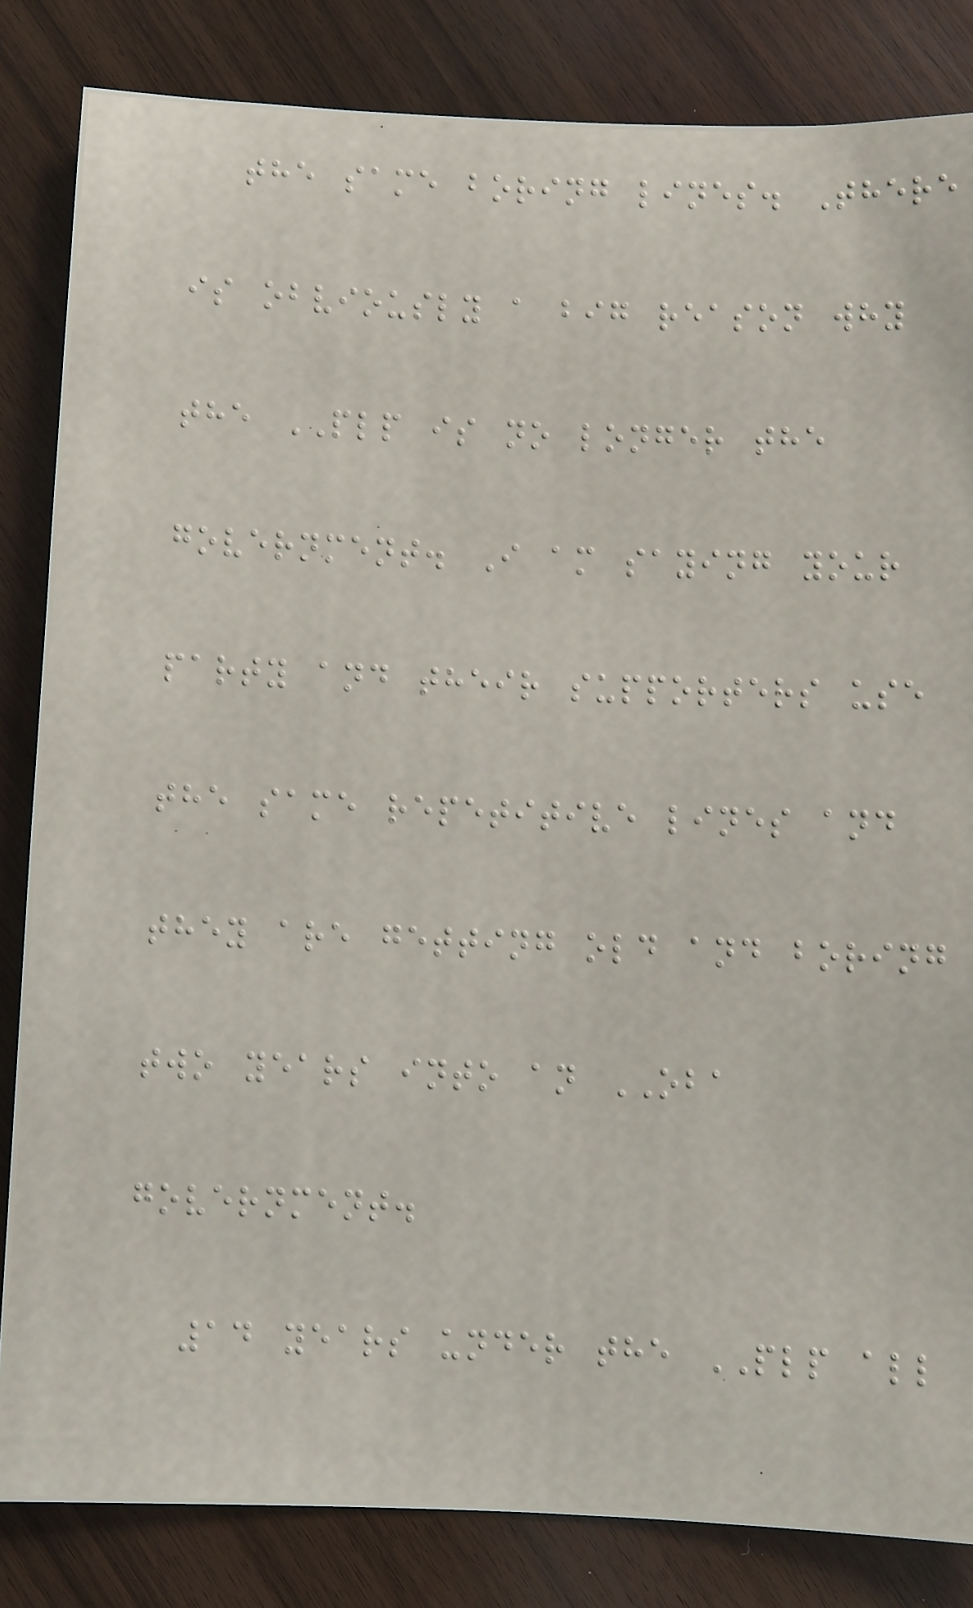the same boring lines. There
is obviously a big reason why
the PLP is no longer the
government. I am saying your
party and their supporters use
the same repetitive lines and
they are getting old and boring
two years into an OBA
government.
14 years under the PLP all
